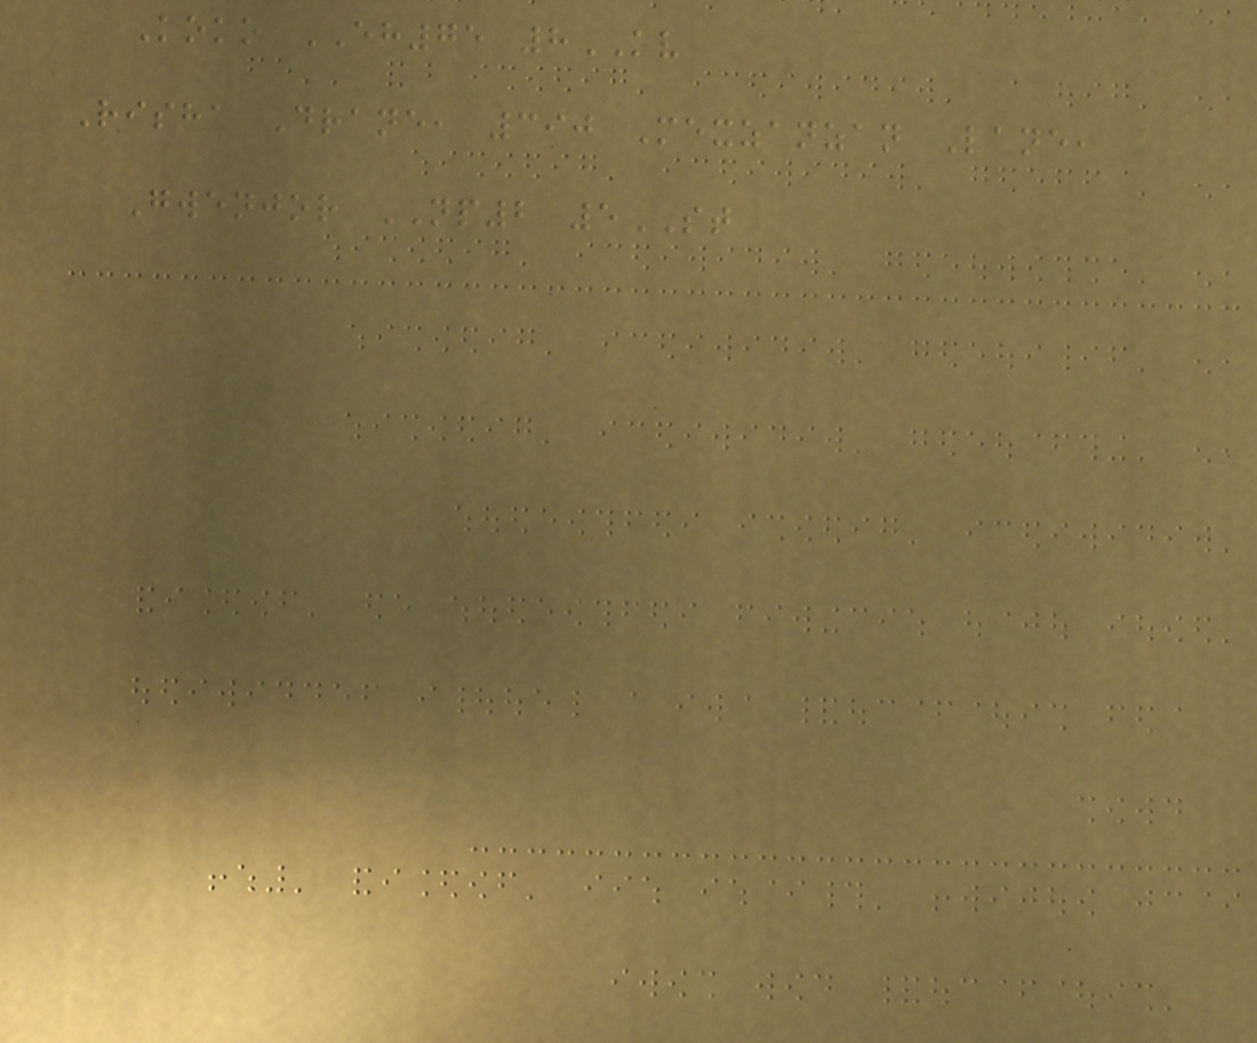Koko EH75 8KV
Risha Drane, 390 Mexzanzan Lane,
Gwenjor NP2 5ST
